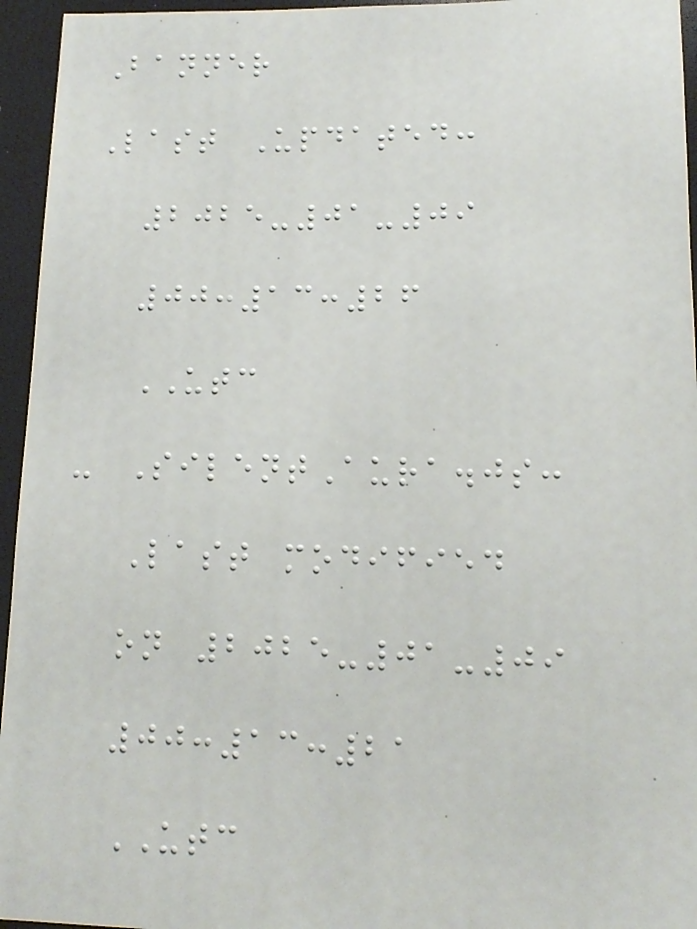Banner
Last Updated:
2025-01-09
00:13:26
UTC
- SilentAura.js:
Last modified
on 2025-01-09
00:13:21
UTC
